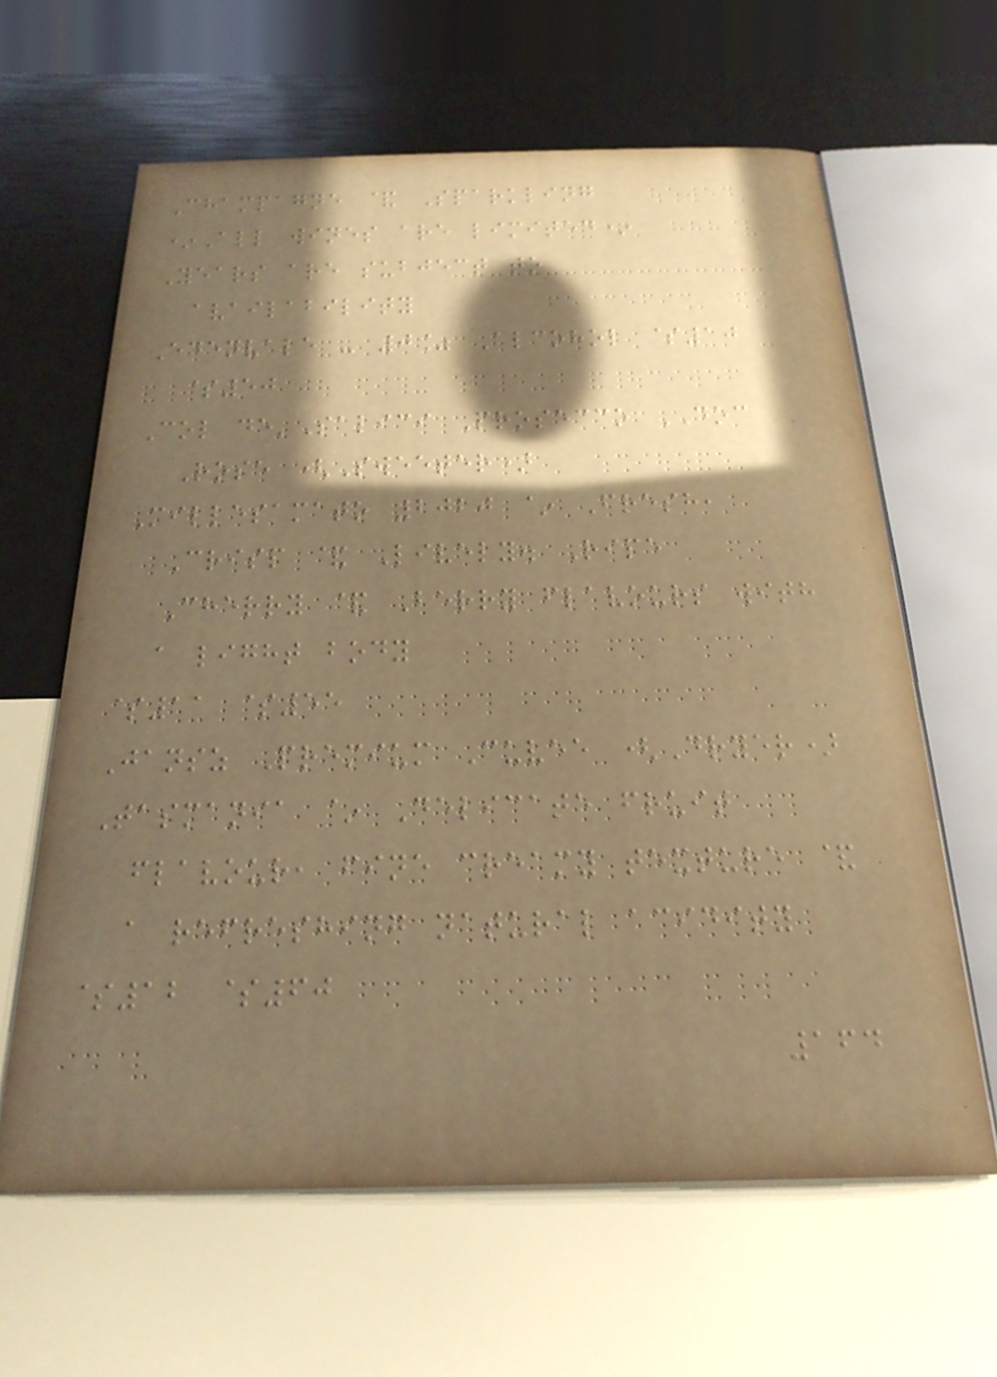Champagne & Sparkling
*All wines are limited*
Years are subject to
availability
Edenvale - 0% Alcohol $10
$50
Col de'Salici Prosecco DOC
Rose (Sweeter)
Millesamato 2020 ~ Fresh,
Crisp & Lively. Ripe
Cherry & Berry flavours with
a light body
$11 $55
Jansz Premium Cuvee (Dryer)
Tasmania ~ Delicate fruit
flavour, fine creamy texture &
a refreshing natural acidity
$12 $60
164
